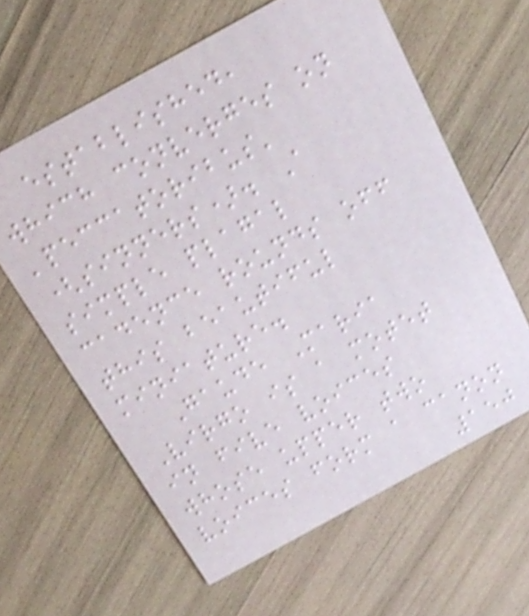established,
which converges on
'peccatoribus'
(sinners). A
simple plagal
cadence rounds off
this beautiful
miniature.
Gaude Maria
Virgo is a motet
in five voices
whose upper two
voices form a canon
150
